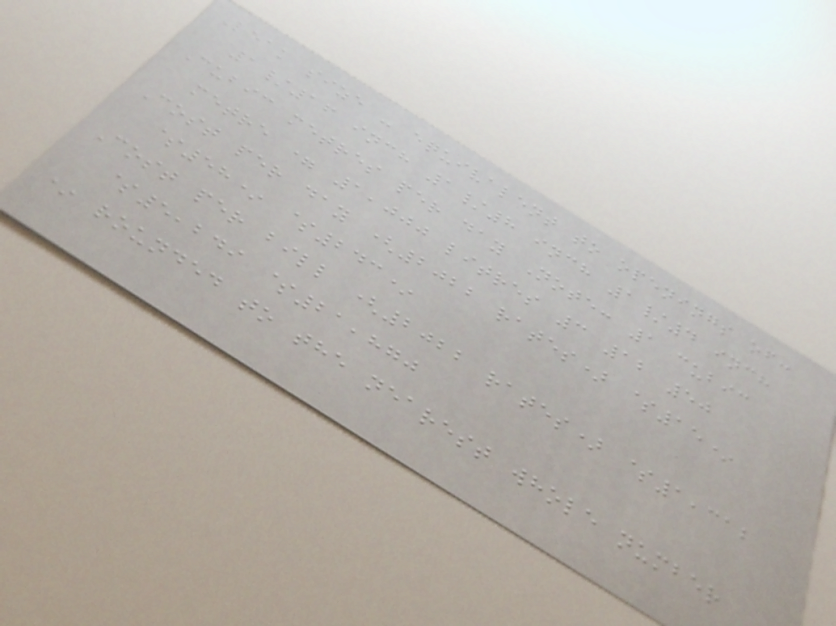Leak size - equivalent to openings of:
1/16 inch 1/8 inch 1/4 inch
Cubic metres per day Note: 1 cubic
metre = 1,000 litres 3 12 50
Cost per day (2022 rates) $15*
$58* $243*
Cost per bill (2022 rates) $1,312
$5,249 $21,870
* rounded to the nearest whole number
